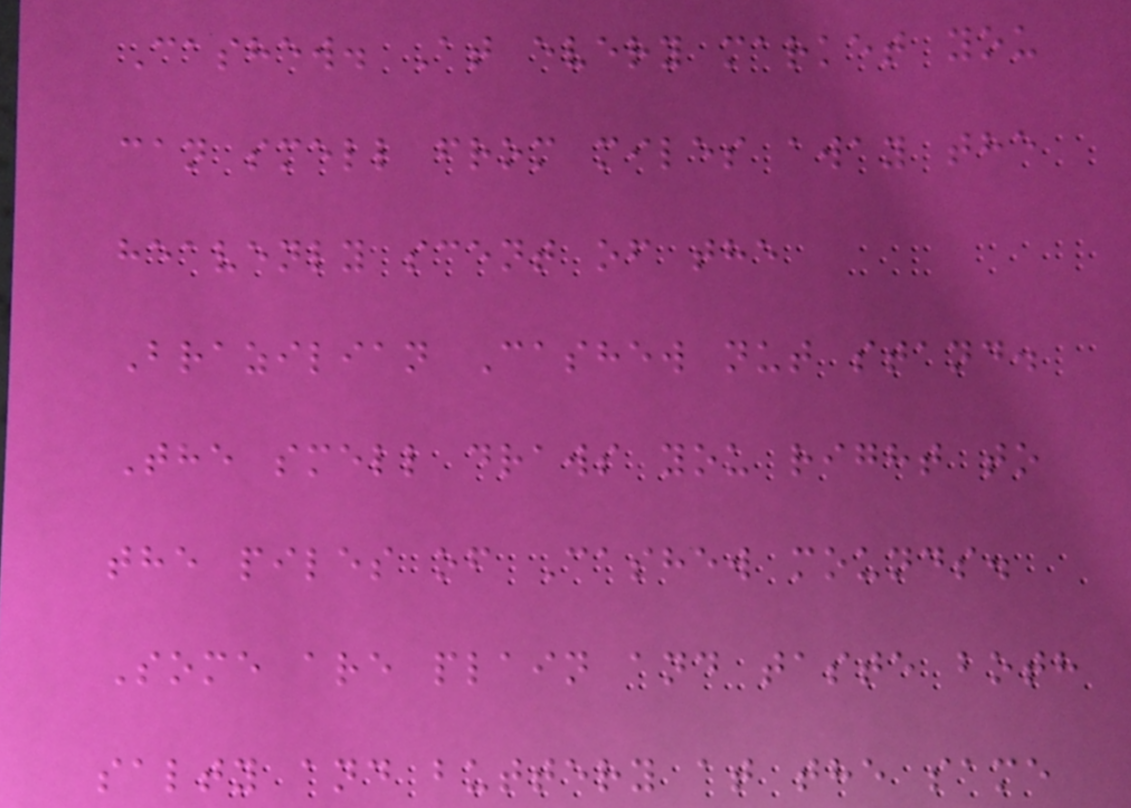Cashew. At every market you
can smell from miles away the
heavenly scent of the
Brazilian Cashew nut stand.
The smell draws you right to
the piles of Cashew mounds.
Some are plain and taste both
salty and buttery at the same
